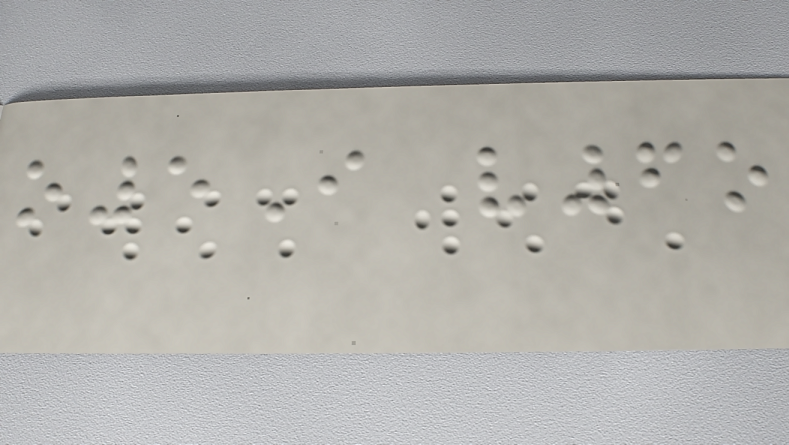o5I v6o
